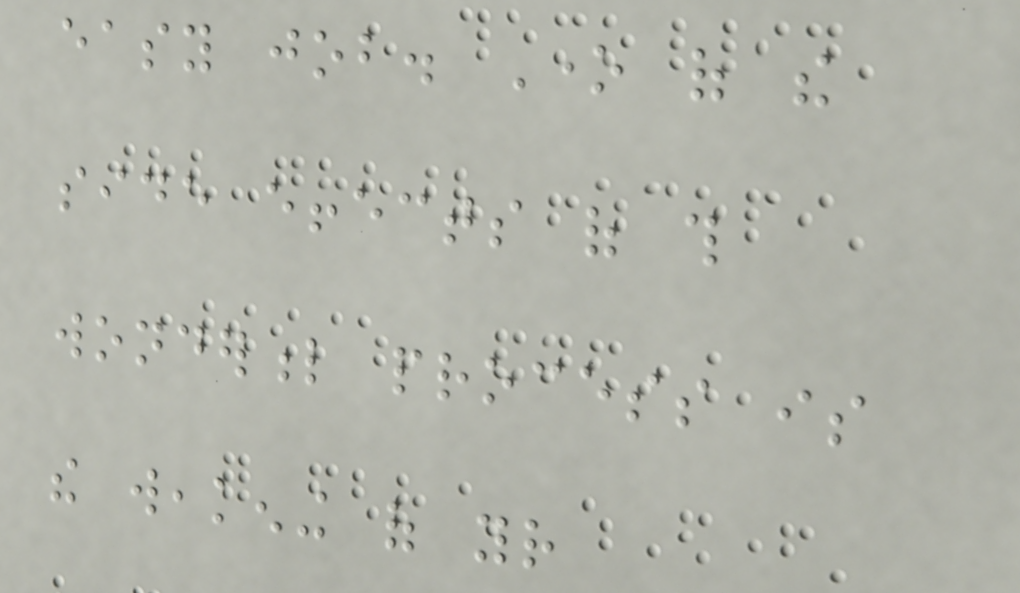easy job. One of the
side effects of this
wonderful process is
the weakening of your
